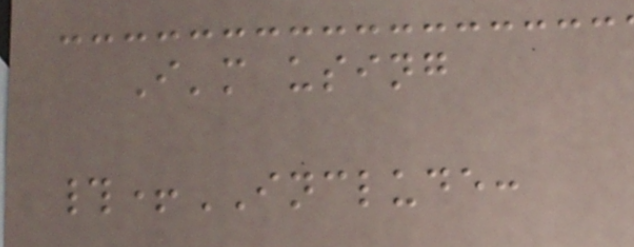I'm using
#+INCLUDE:
